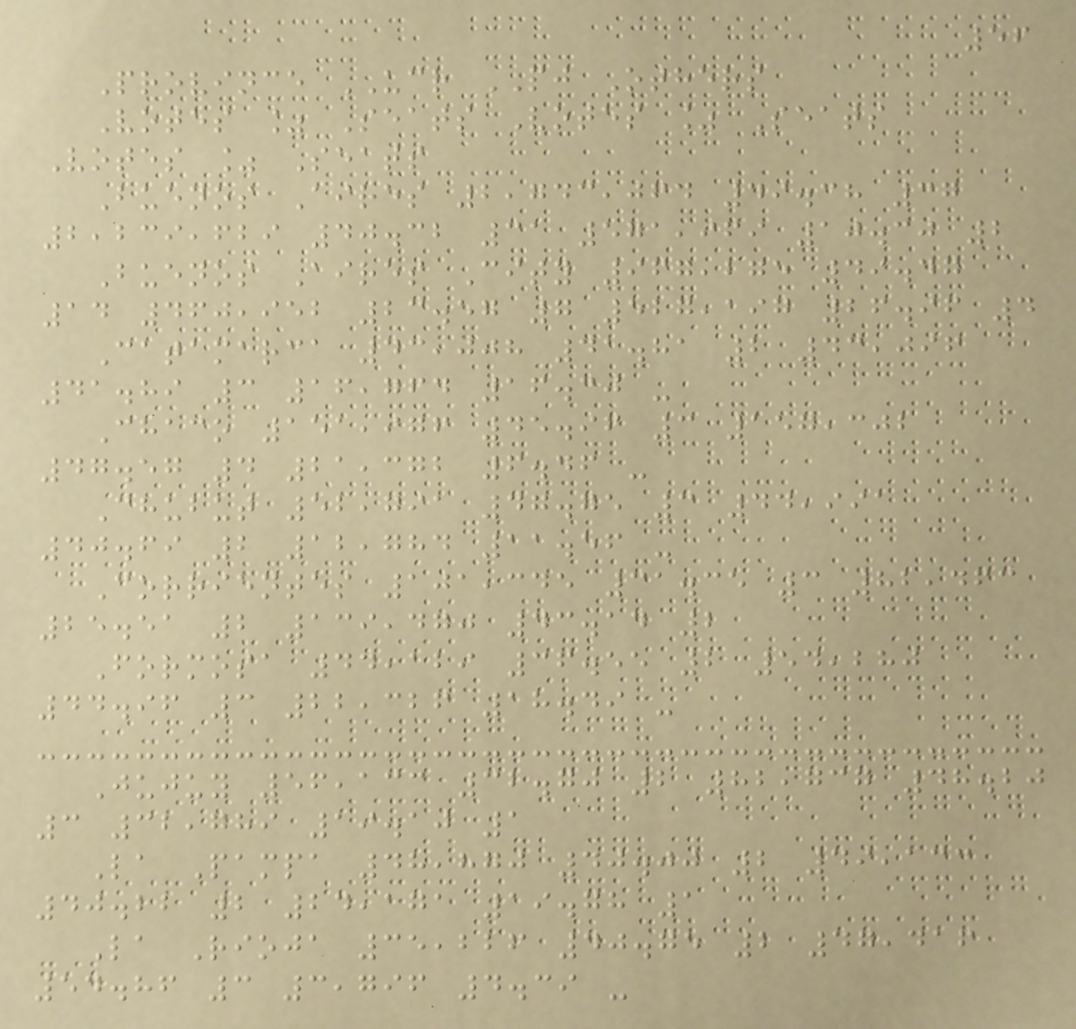56
Province UCR PJ Others
Votes % Seats Votes % Seats
Votes % Seats
Buenos Aires 2,743,064 49.38 37
2,239,629 40.32 31 571,969 10.30 2
Buenos Aires City 967,275 49.47
14 460,952 23.57 7 527,197 26.96 4
Catamarca 43,008 41.81 2 43,096
41.89 3 16,764 16.30 -
Chaco 151,976 45.96 3 157,302
47.57 4 21,372 6.46 -
Chubut 52,791 47.75 3 44,991
40.69 2 12,784 11.56 -
Corrientes 101,345 31.35 3 82,463
25.51 2 139,470 43.14 2
Formosa 44,129 36.55 2 54,280
44.96 3 22,326 18.49 -
Jujuy 56,133 32.70 2 82,737 48.20
3 32,789 19.10 1
La Pampa 48,870 40.00 2 49,133
40.22 2 24,171 19.78 1
La Rioja 35,226 40.75 2 47,416
54.86 3 3,796 4.39 -
